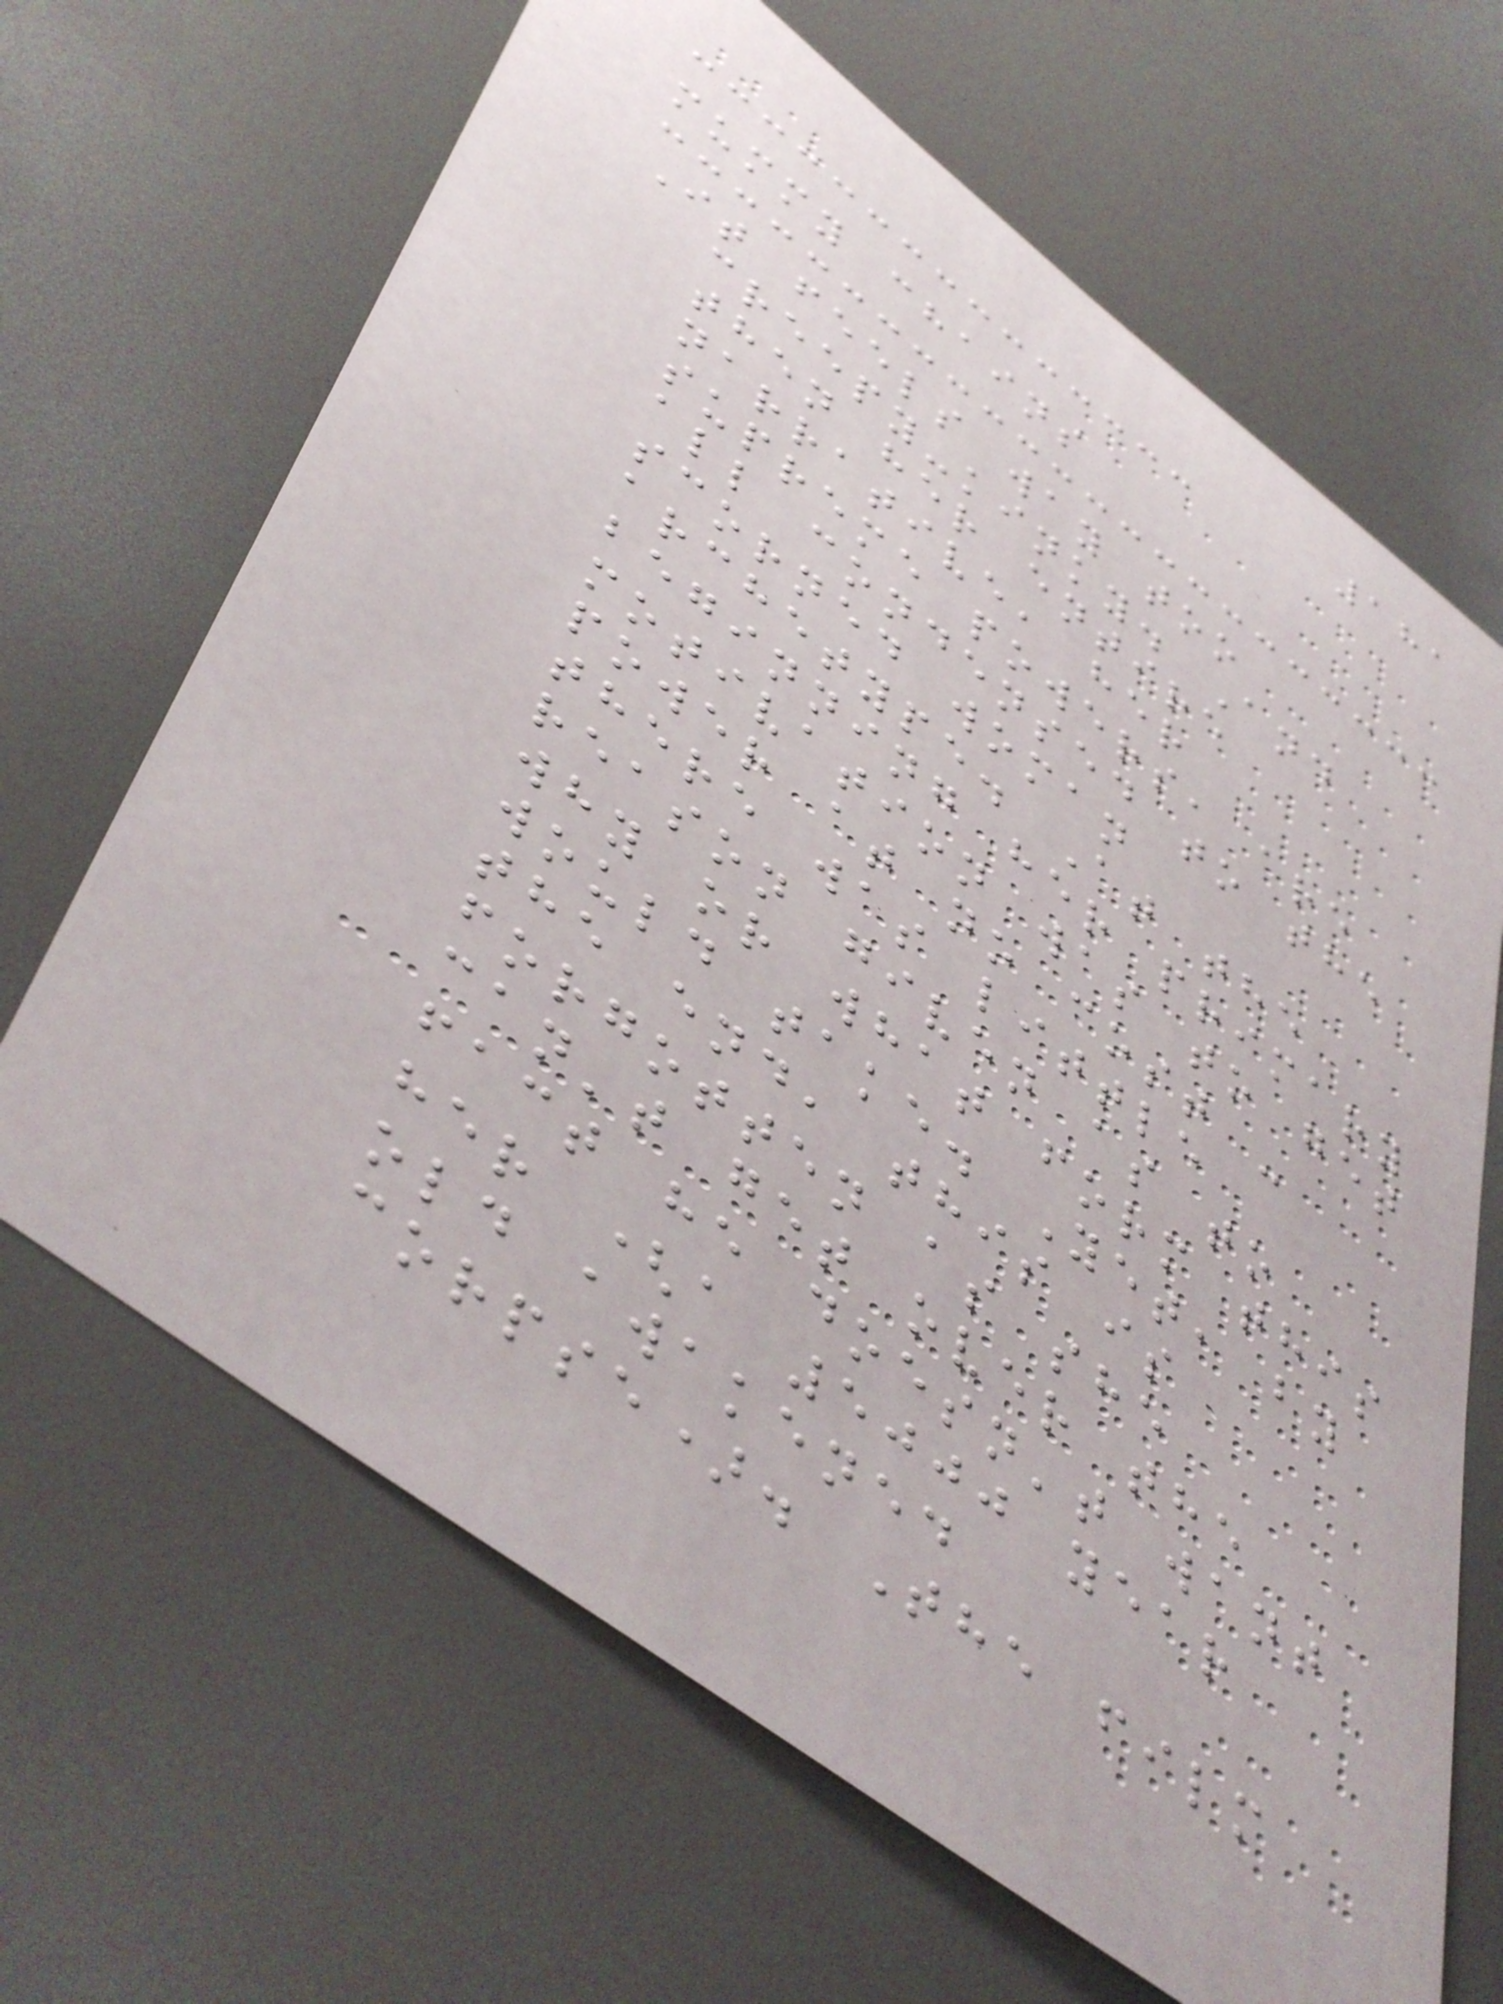181
mummy chains
It feels way too
creepy-kinky. And
then her entire
narrative, her
supreme powers, are
all condensed to the
scorned woman
archetype. At the
beginning her primary
motivation was to get
power at no cost -
there was little
reason given as to
why or what form this
would take. Yet, by
the end, this is
forgotten as she
can't get over the
fact he doesn't want
her (a 5000 year
old awakened
corpse). The film
